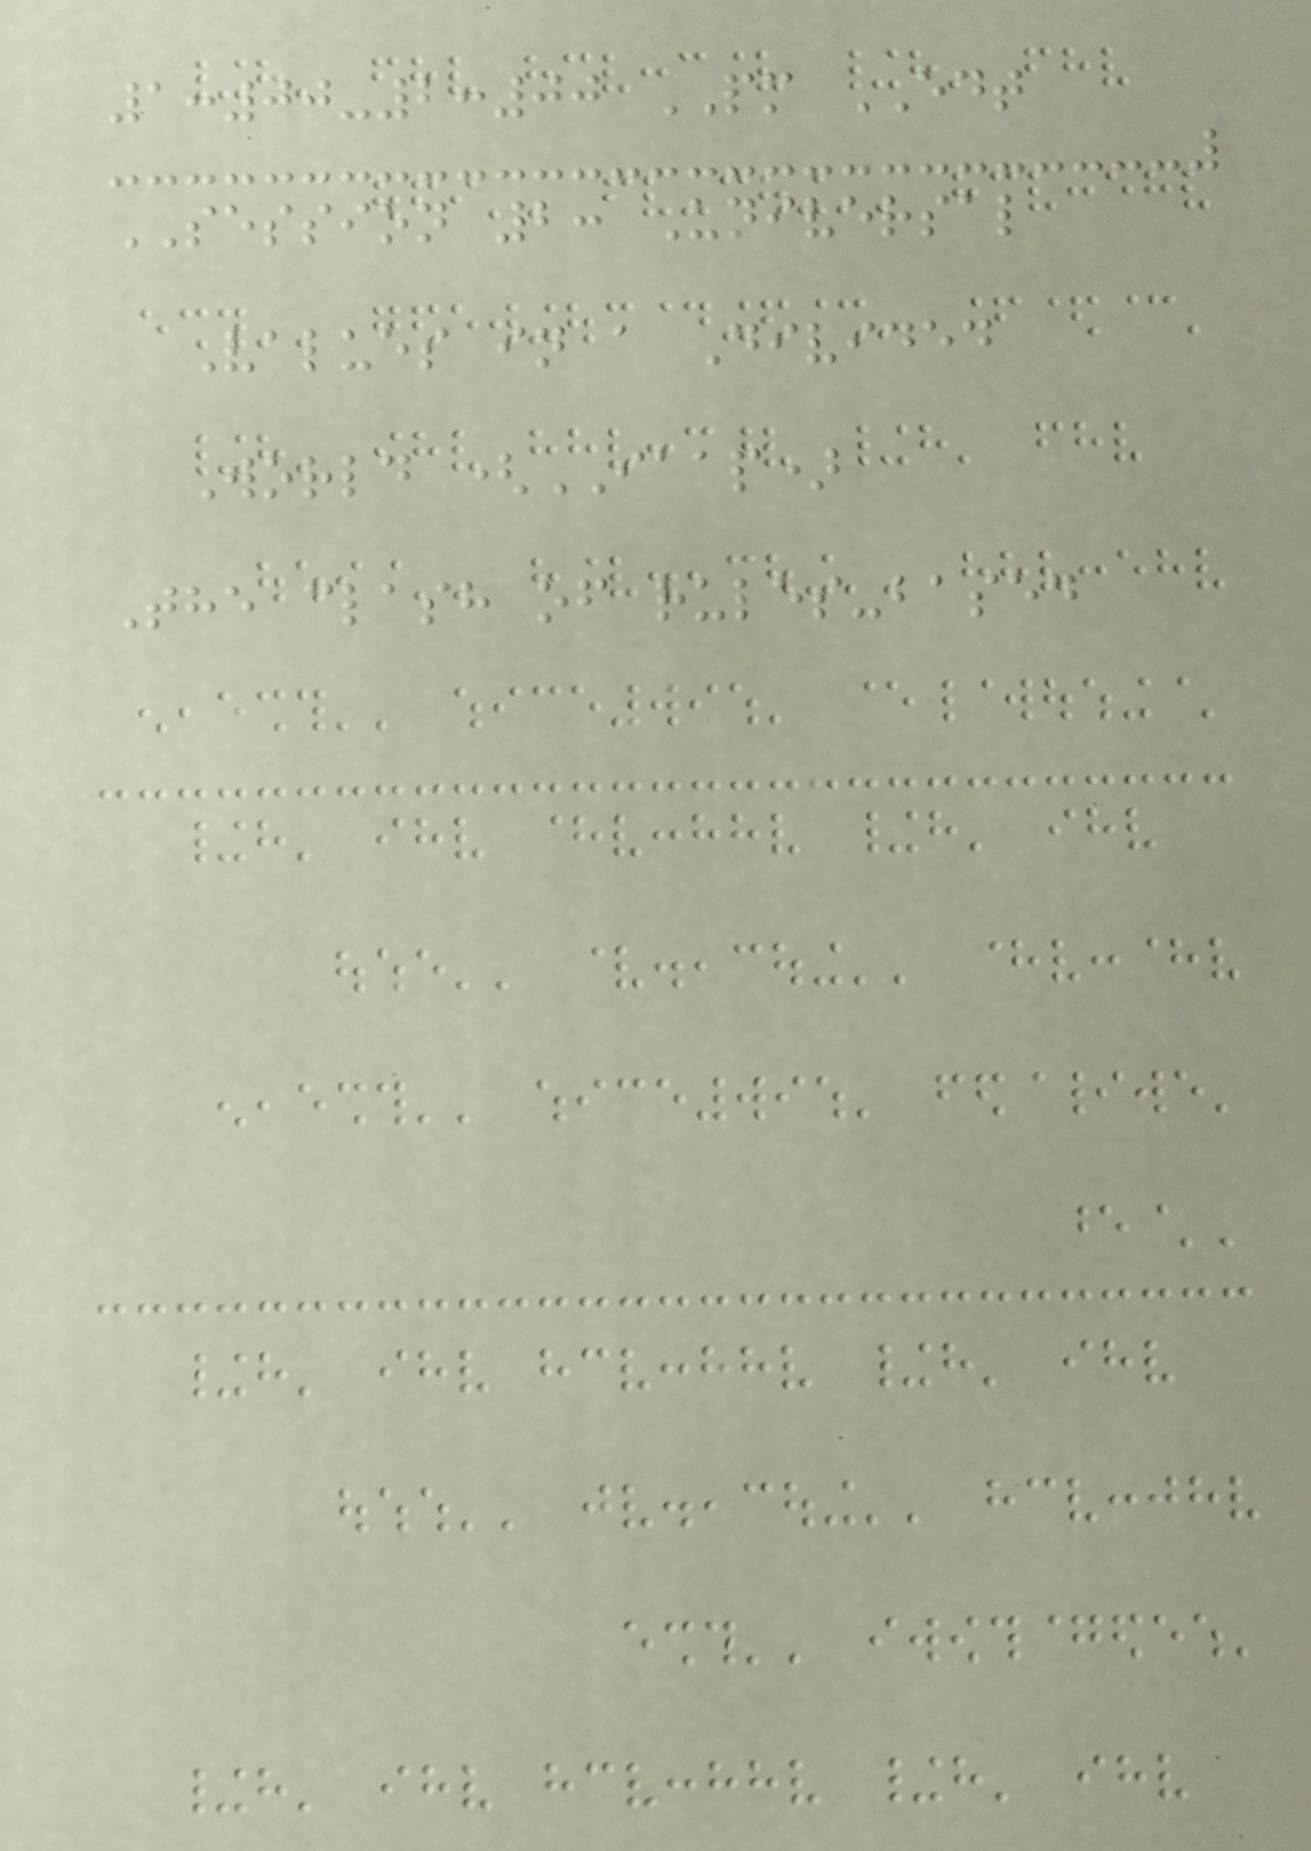1:00-2:00 PM EDT
SESSION 2: Universal
Values in a Divided
World (IAAP)
The clash of rules-based
